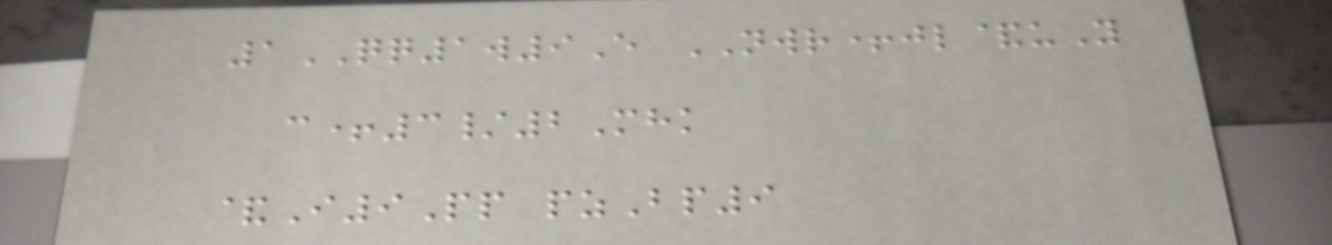1QQ1w9E NWR+jl&uY
c+3/2Mhk
&I9Pp pzBp9
